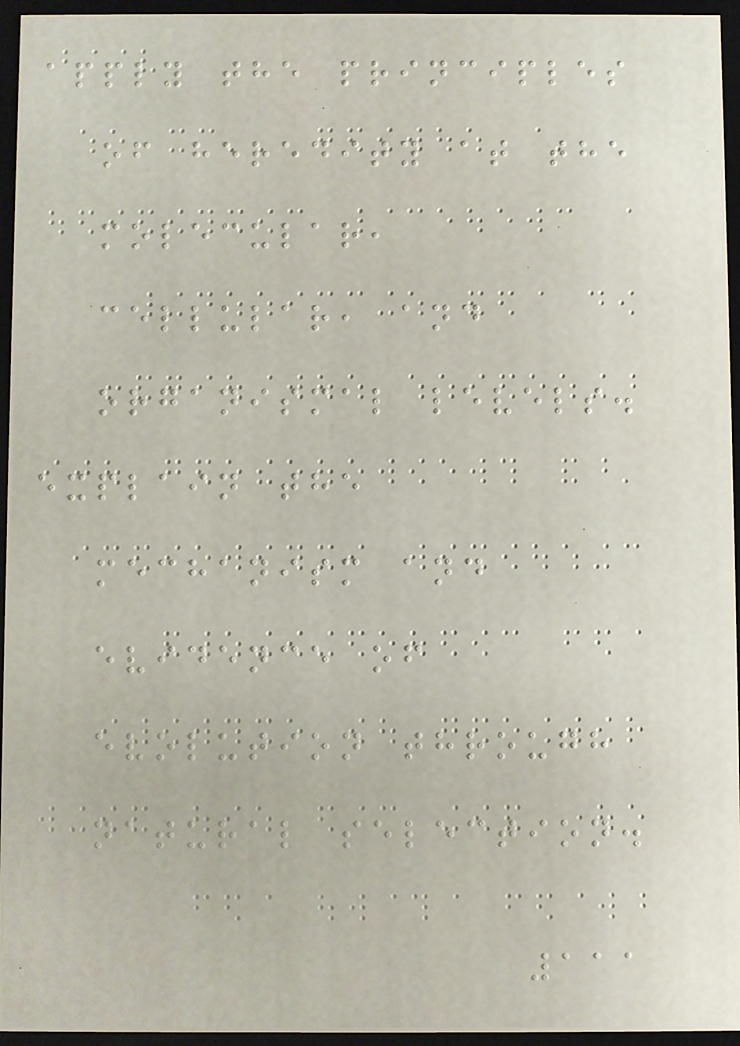apply the principles
of heredity at the
molecular,
cellular, and
organismal levels.
explain the
mechanism and
evidence of
evolution through
natural selection.
111
